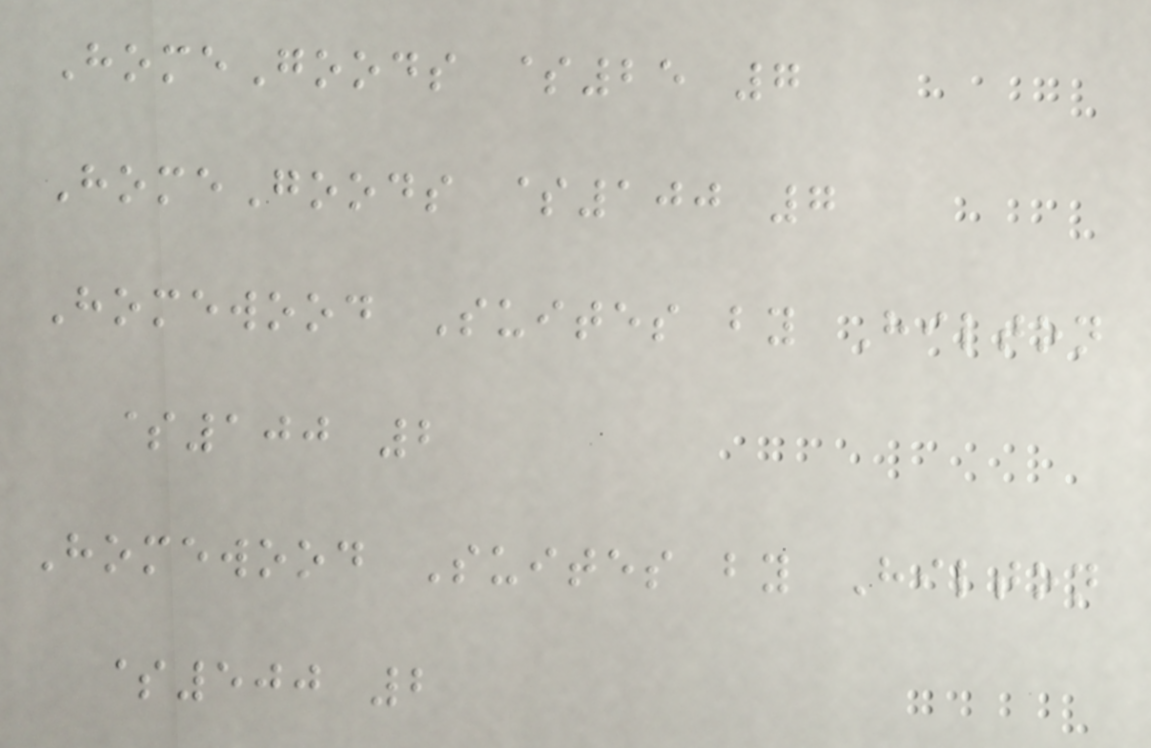HomeGoods $25 7
HomeGoods $100 7
Homewood Suites by Hilton
$100 2
Homewood Suites by Hilton
$500 2
